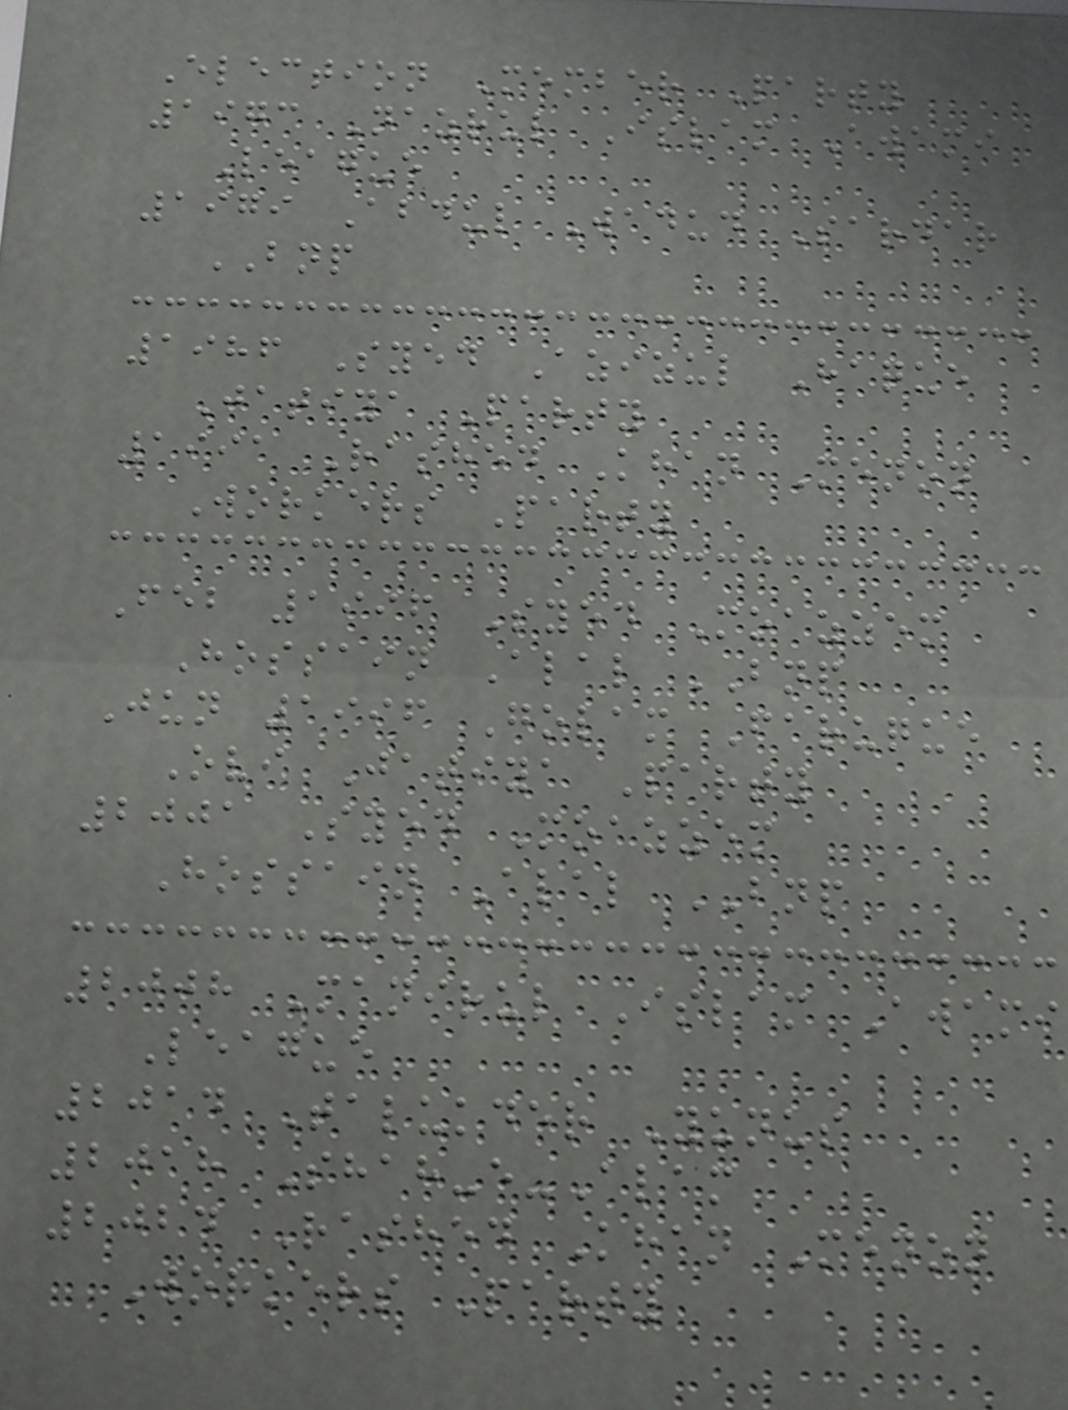Election Member Party
1973 Nazrul Islam Awami
League
1979 Abdul Wadud Sardar
BNP
1986 Syed Azizul Haque
Jatiya Party
1991 Rashed Khan Menon
Workers Party
Feb 1996 Syed Moazzem
Hossain Alal BNP
Jun 1996 Golam Faruque
Ovi Jatiya Party
2001 Syed Moazzem
Hossain Alal BNP
2008 Manirul Islam Awami
League
2014 Talukder Yunus
2018 Shah-e-Alam
2024 Rashed Khan Menon
Workers Party
